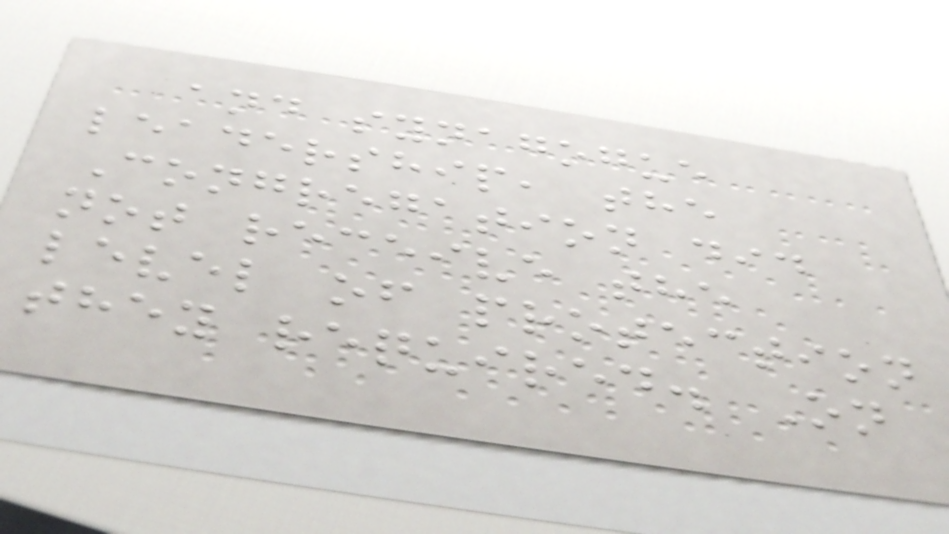and synagogue
leadership, the
Congregation did
not receive the
level of protection
they required. On
